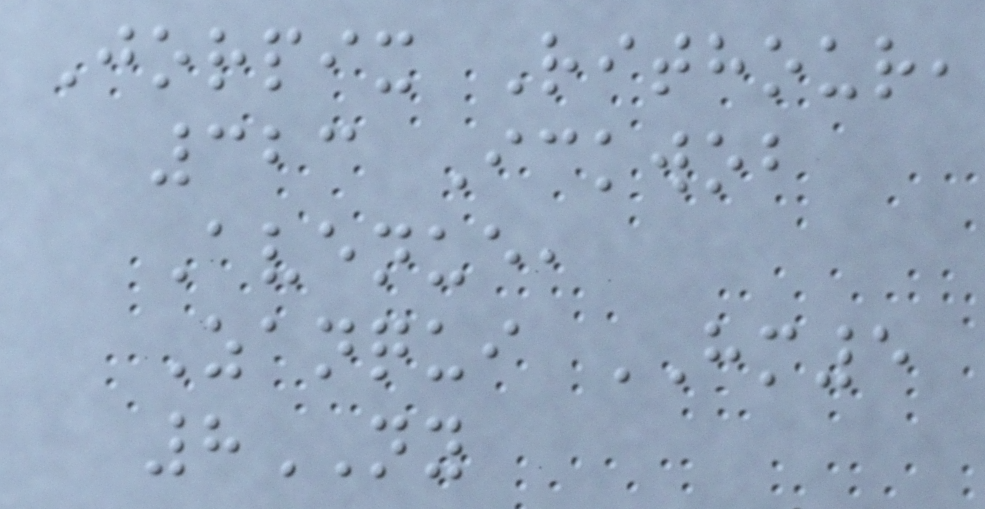Jorpix Rithour,
323 Ickwob
Avenue,
Zanqui HM5
8NY
